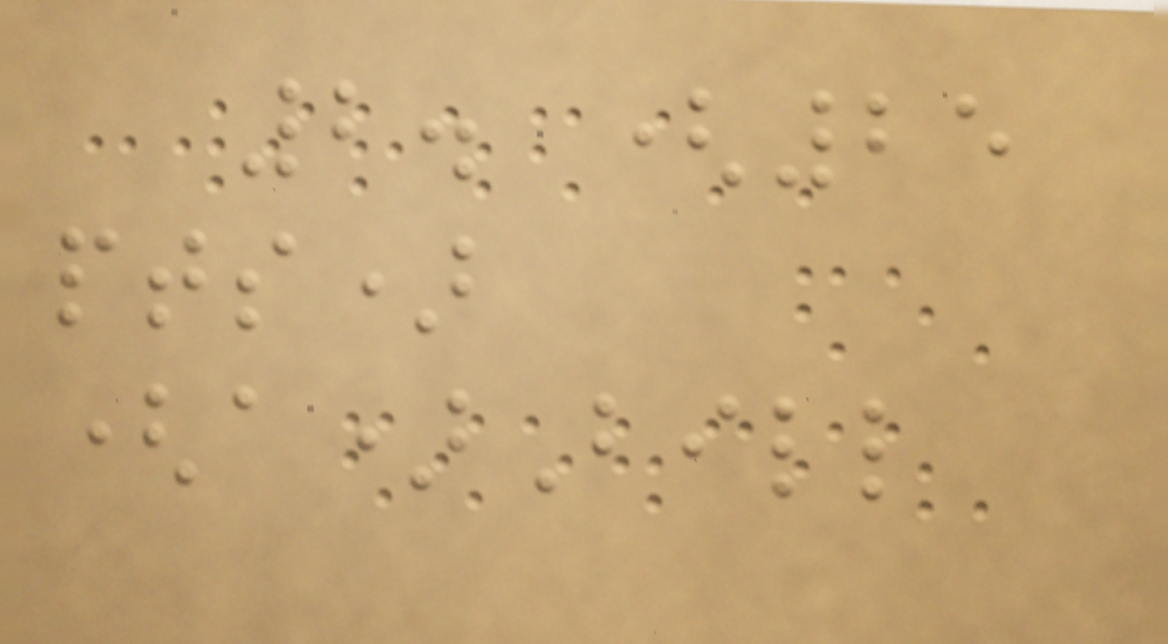2. (25
pts)
(a)Bill
